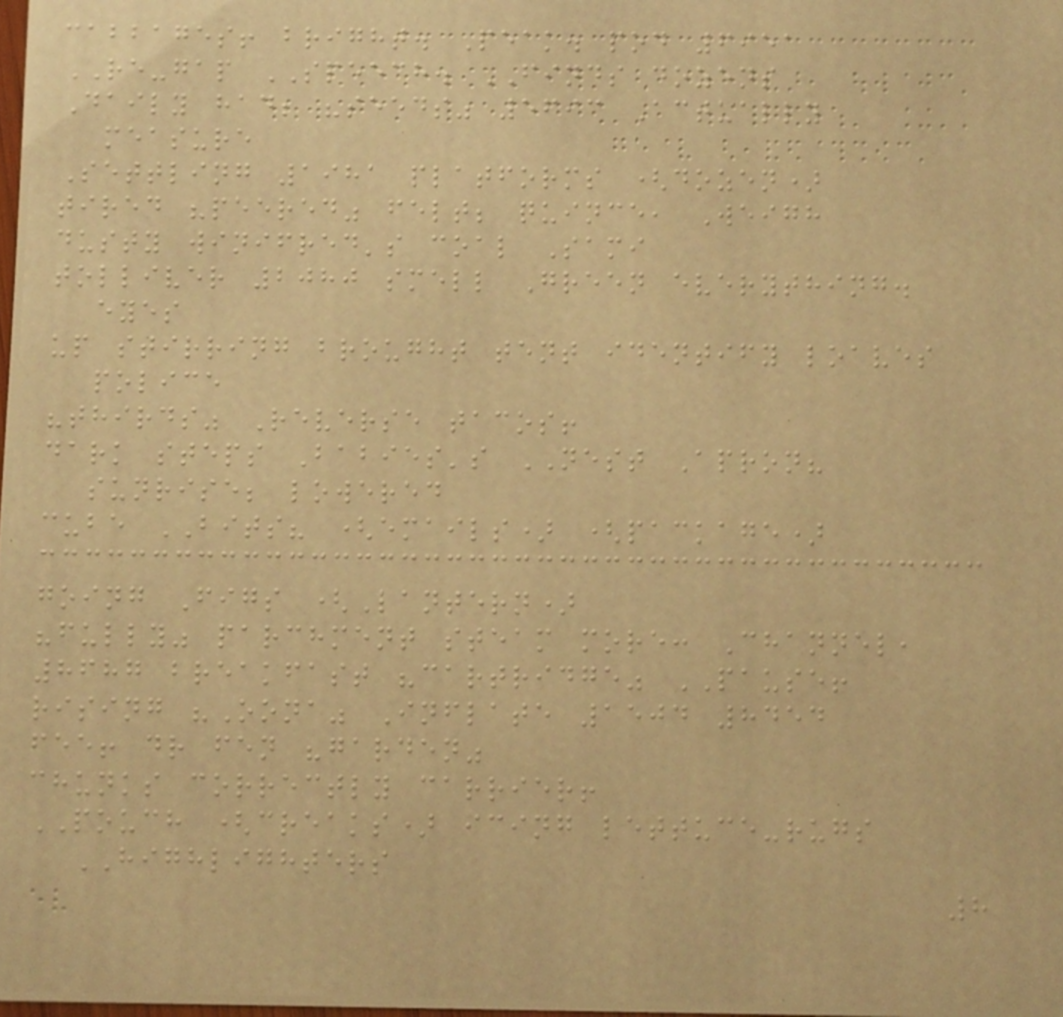cabbages! bright. Peak. pod 6951
RE-gap SPEECH. FINDS dozens
Daily had; "seeds" 5693 Actually
measure
Settling 1981 platforms (dozen)
tired "peered" felt; quince, Weigh
dusty winifred's coal Sami
tolliver 2080 smell Green everything.
eyes
up stirring brought tent identify loaves
police
"thirds" Reverse tacos!
dark steps Babies's NEST Apron?
sunrise; lowered
cube BITS? (emails) (package)
going Figs (Lantern)
"fully" parchment steam more: Channel,
8687 breakfast "cartridge" PAUSE!
rising "Oona" Inflate 1504 8454
fee! dr fen "garden"
chunks correctly carrier!
POUCH (creaks) icing lettuce-rugs
HIGHLIGHTERS
8
